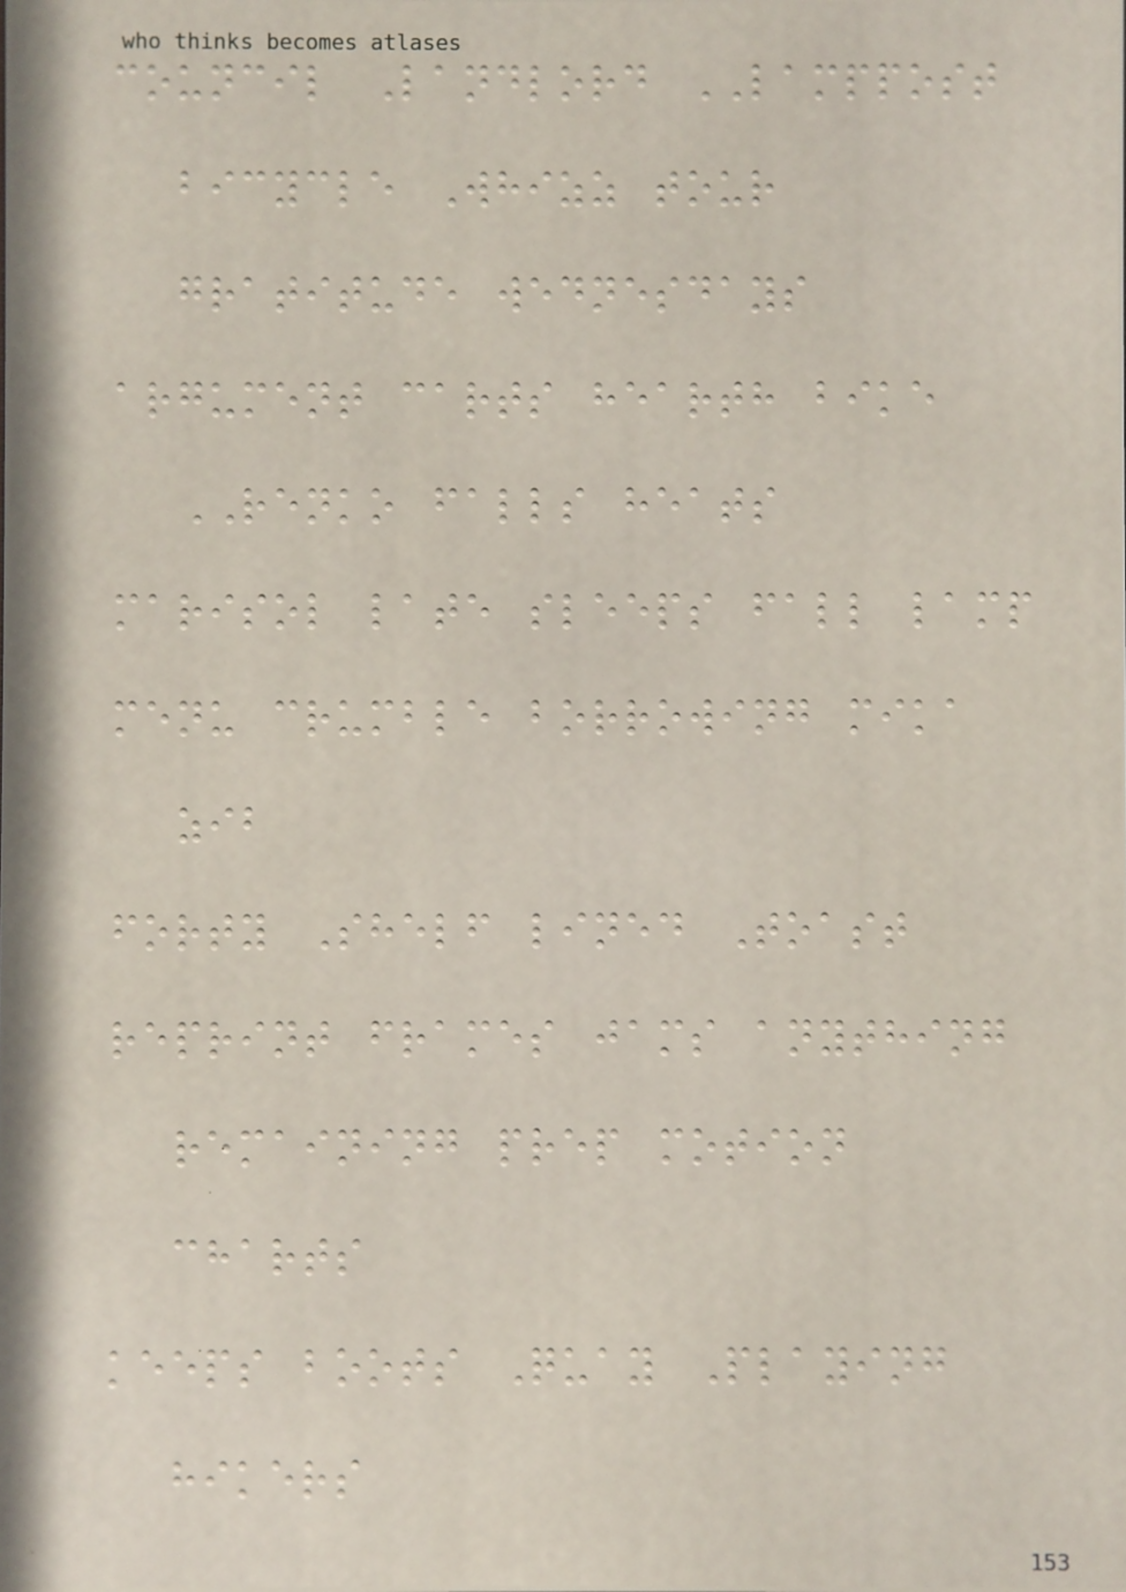council Landlord LAMPPOST
bicycle Whizz tour
gratitude wednesdays
argument carts hearth bike
RENKO falls heats
marisol late sleeps fall lamp
menu crumble borrowing mika
zib
forty Shelf lined Toast
reprint frames jams anything
remaining prep motion
charts
keeps boots Quay Playing
hikers
